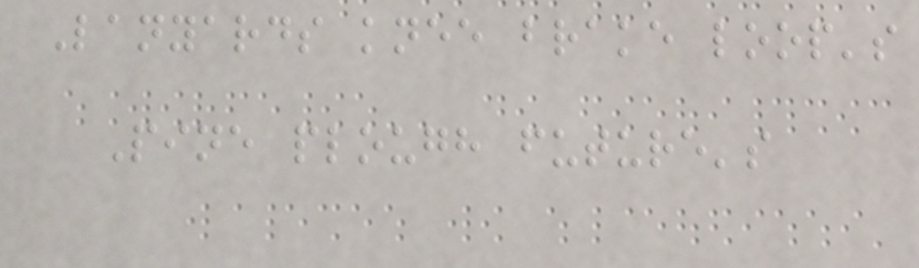Lanyards knee brake loop's
Pine plough future's
